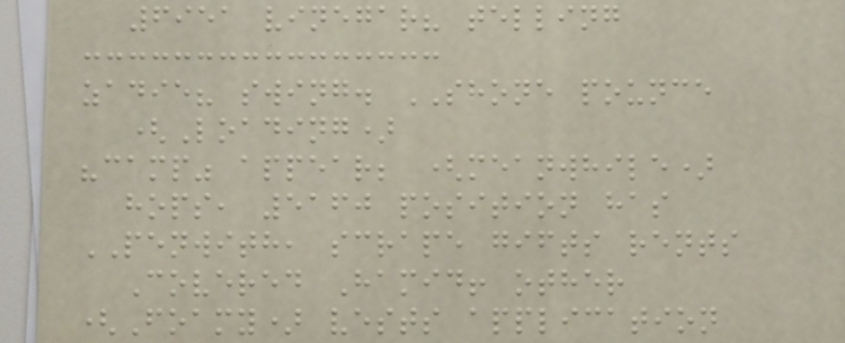6951 vinegar? telling
zadie? swing. SHONE pounce
(Loading)
"camp" appear; (meanwhile)
hops, 5160 position has
PENWITH, scrape gifts rents
Covered Hamid! other
(Foamy) vests application
